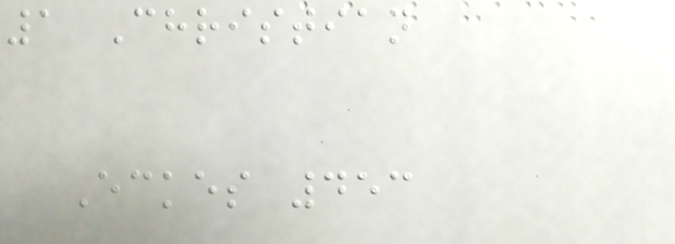1 Christian
Eckes 453
